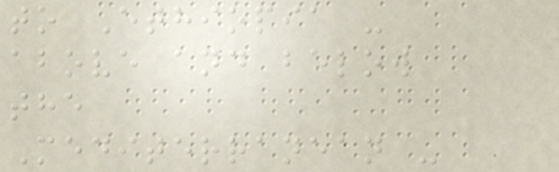to Ethiopia -
above and below
the
Mediterranean -
